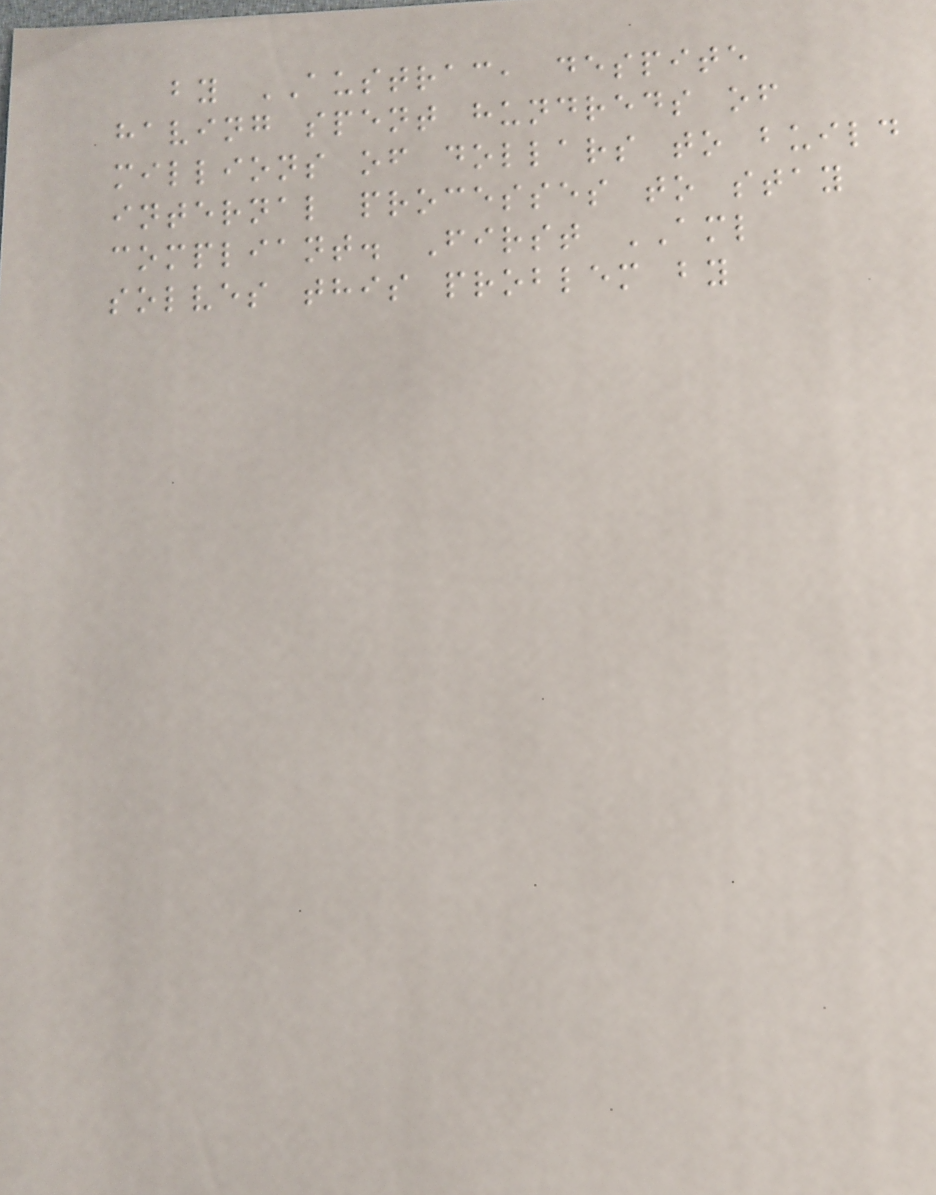by AUSTRAC, despite
having spent hundreds of
millions of dollars to build
internal processes to stay
compliant. First AML
solves this problem by
